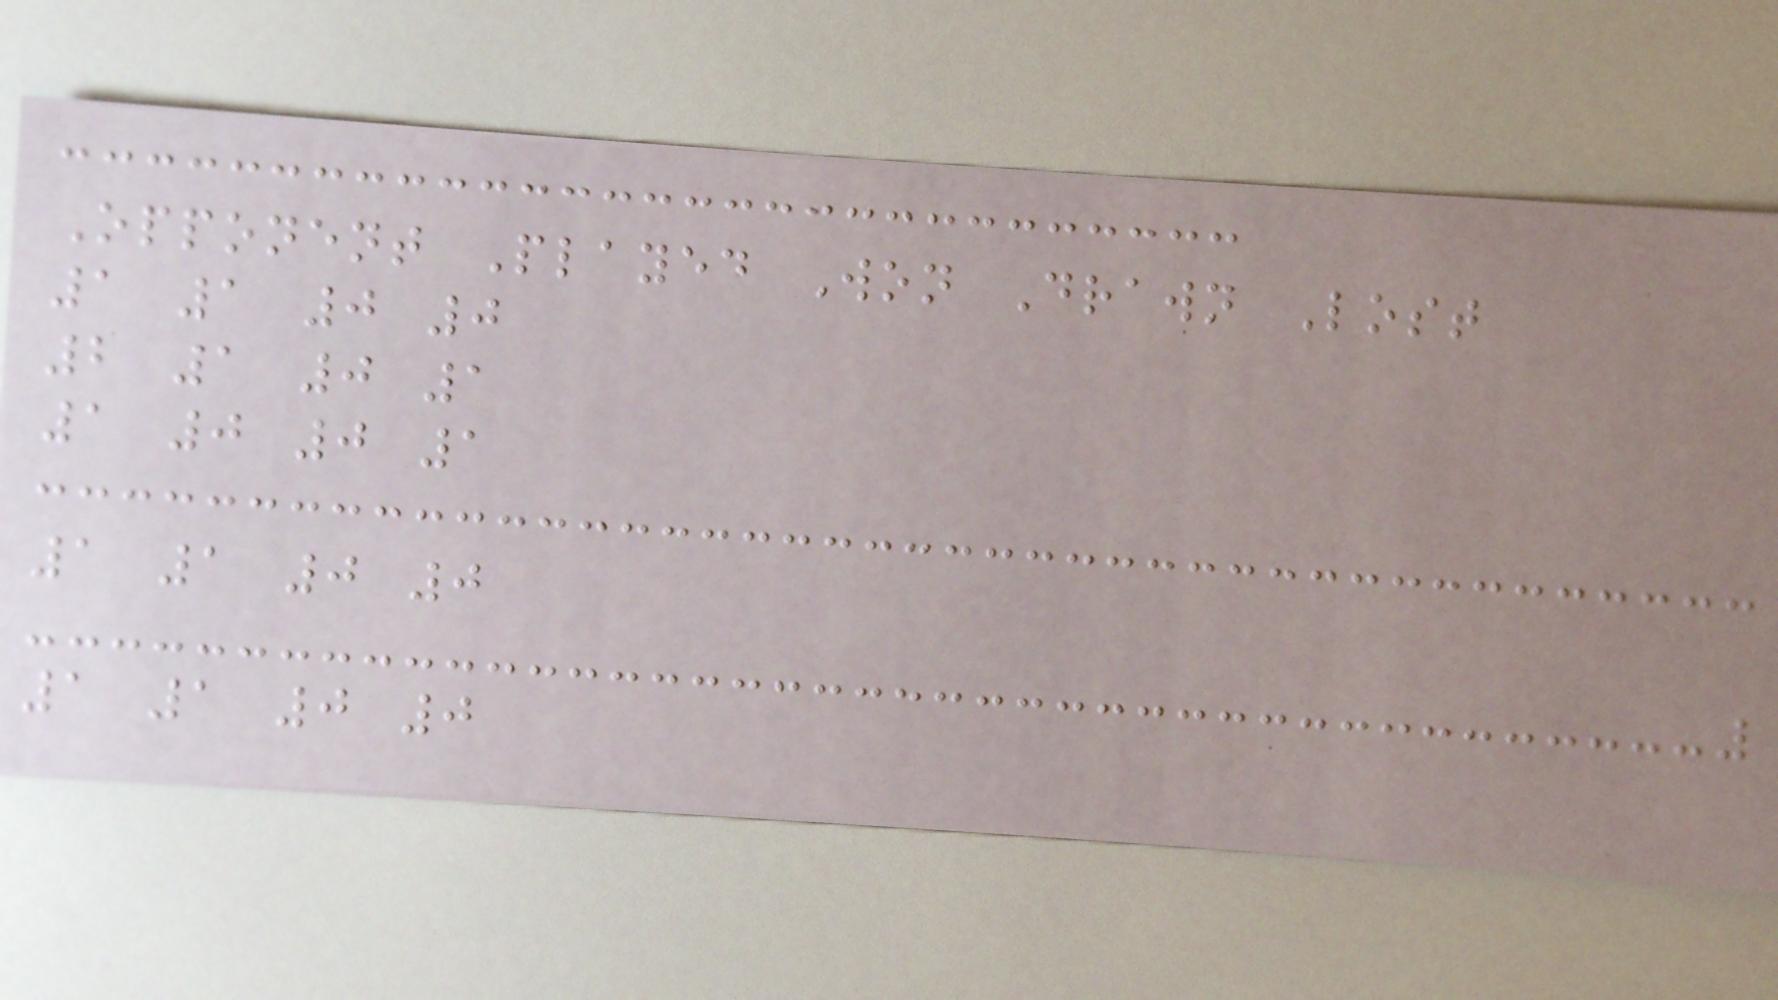Opponent Played Won Drawn Lost
1 1 0 0
2 1 0 1
1 0 0 1
1 1 0 0
1 1 0 0
